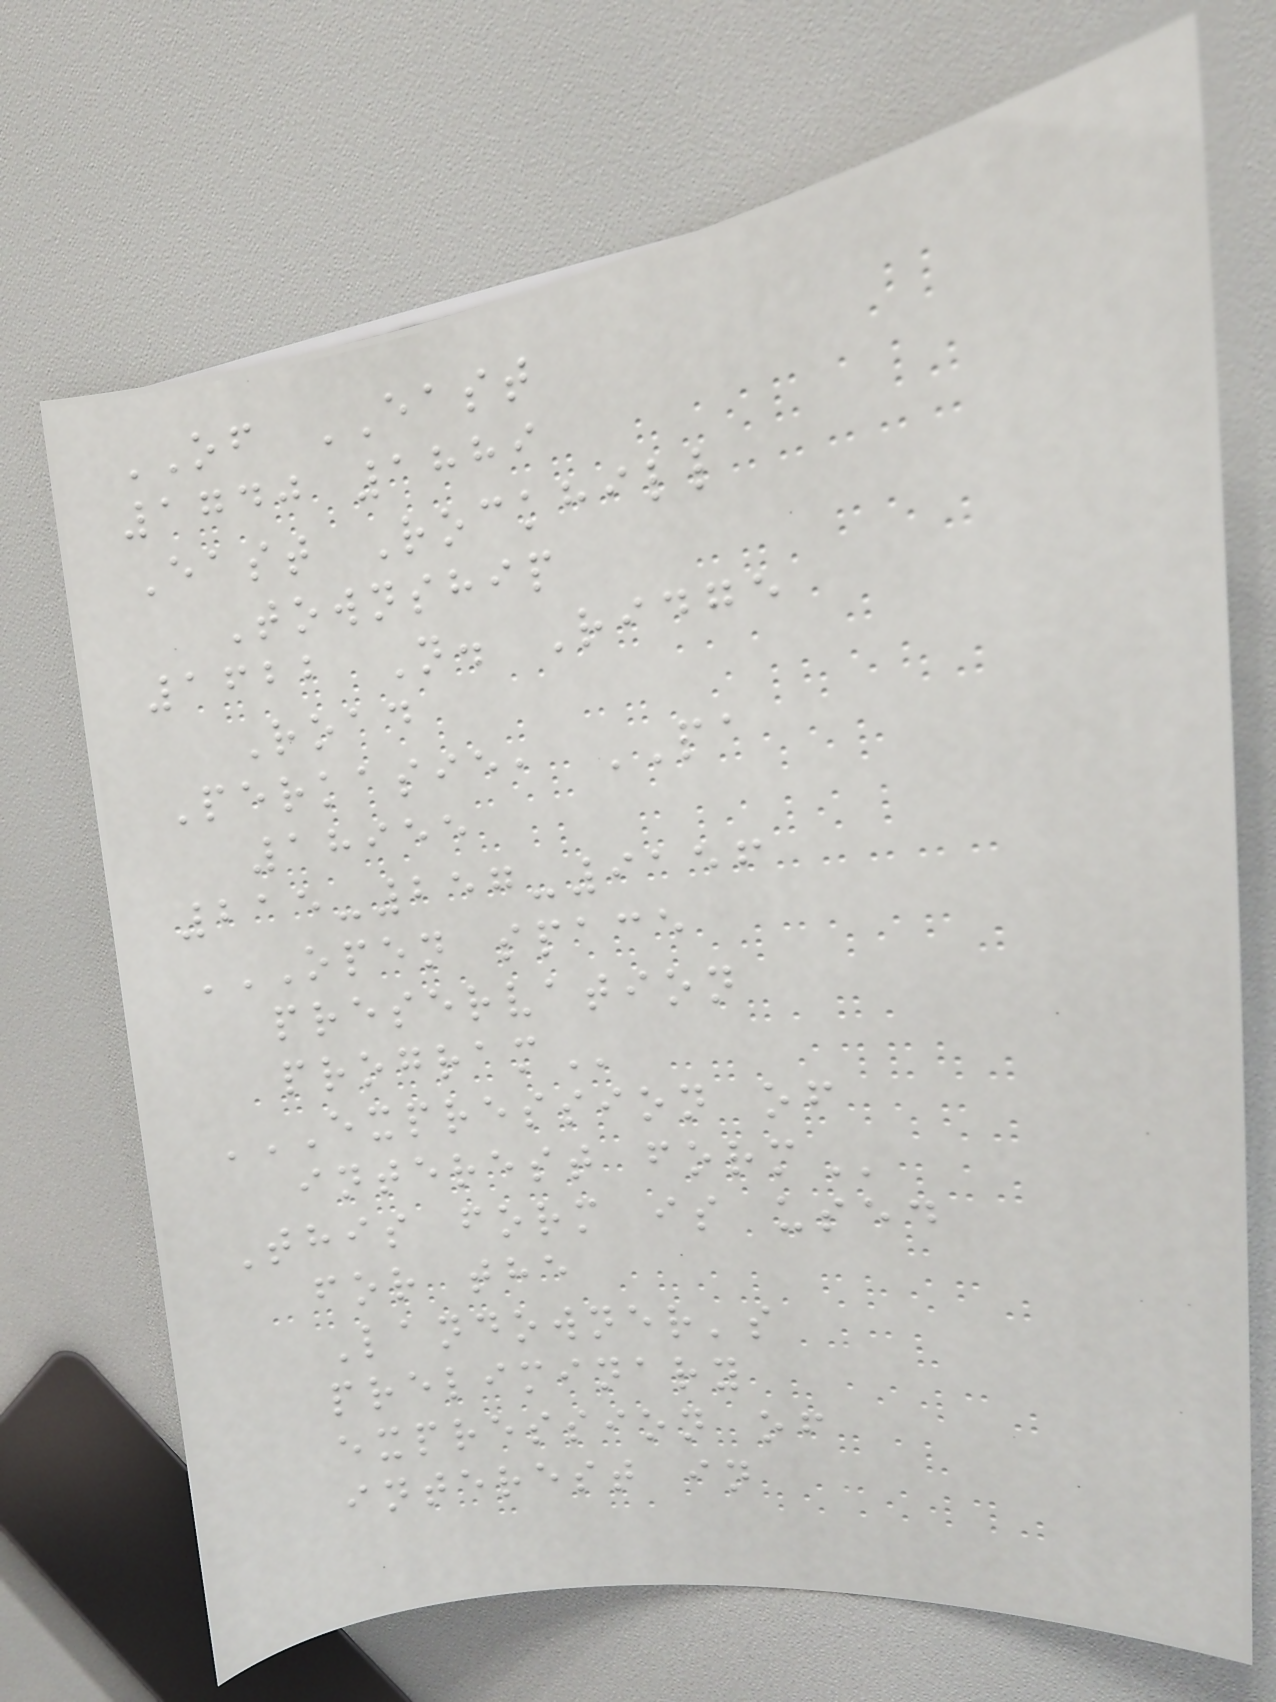OF EAST
1740 1889
East Rockhill
Township
1622 N. Ridge
Road
Perkasie, PA
18955
215-257-9156
OPEN SPACE
PRESERVATION
PROGRAM
EXPRESSION OF
INTEREST FORM
This form is used
for the
Landowner's
preliminary
expression of
interest in
